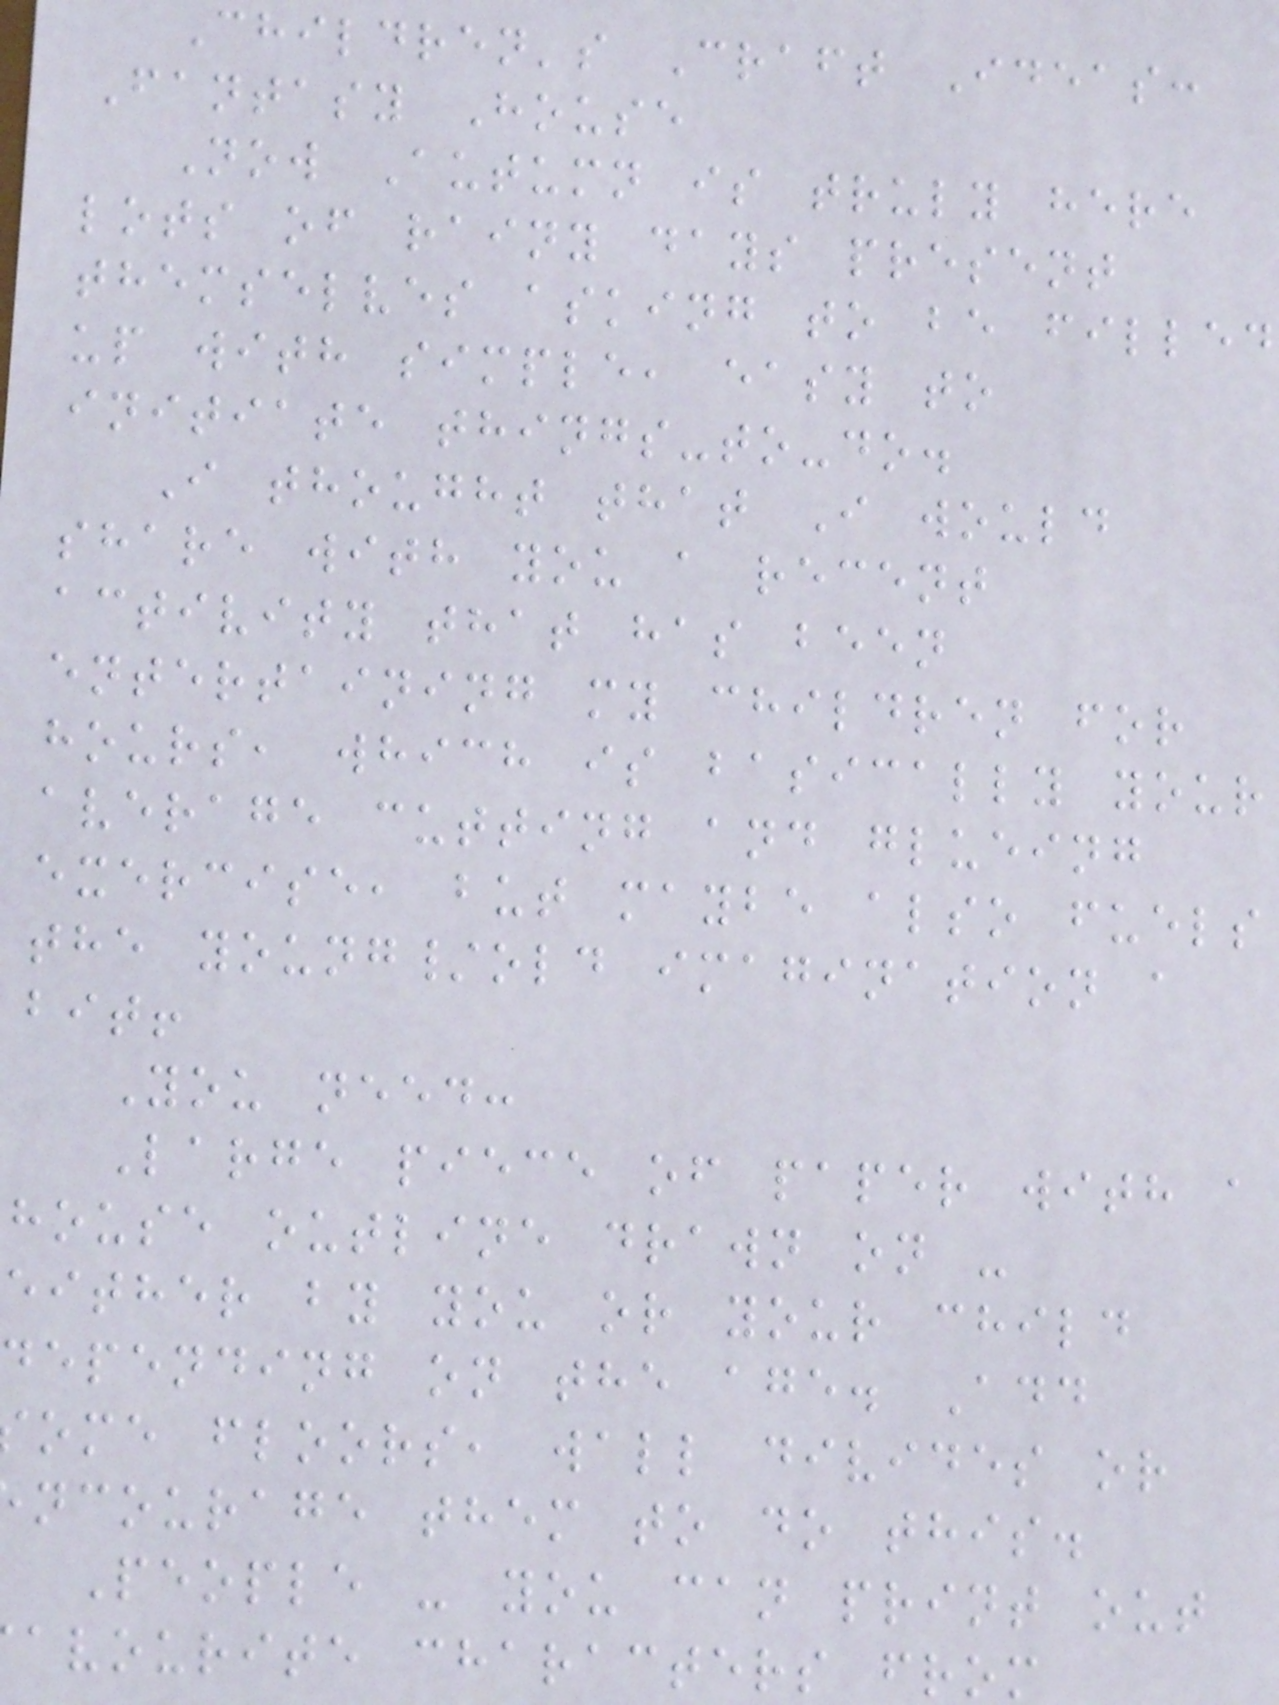Children's Craft Ideas:
Fantasy House
Now Autumn is truly here
lots of rainy days present
themselves asking to be filled
up with simple, easy to
initiate things-to-do.
I thought that I would
share with you a recent
activity that has been
entertaining my children for
hours, which is basically your
average cutting and glueing
exercise, but maybe also fuels
the young/old imagination a
bit!
You need:
Large piece of paper with a
house outline drawn on -
either by you or your child
depending on the age. Add
ome floors, wall divides or
ncourage them to do this.
People - you can print out
avourite characters from
